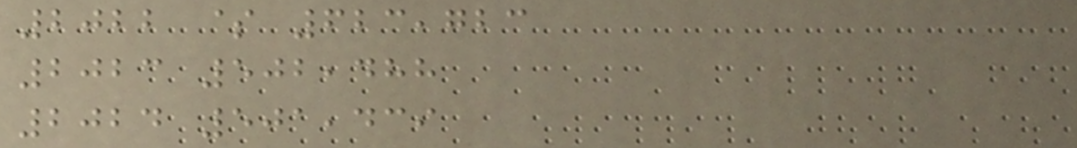2022 $ 623,723
2023 502,488
2024 501,439
